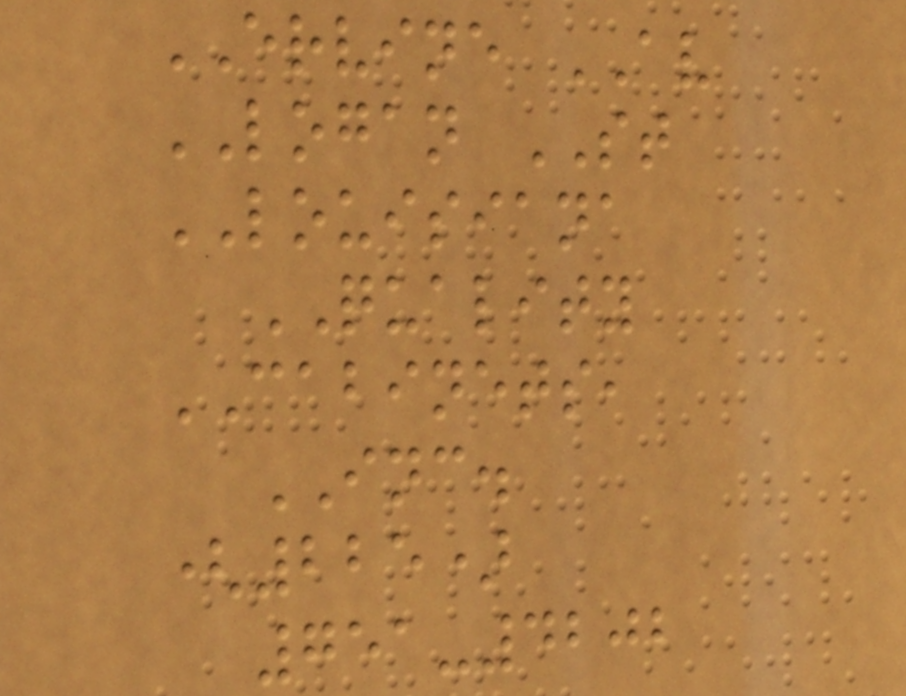ERVINE AV
LOGAN ST
LOUISIANA
QUALITY
CABINETS,
INC.
(225)
751-4202
